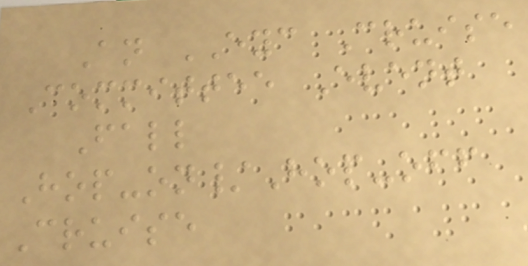An EYC Cruise
Committee Event
Fall
Hop-on/Hop-off
Cruise
